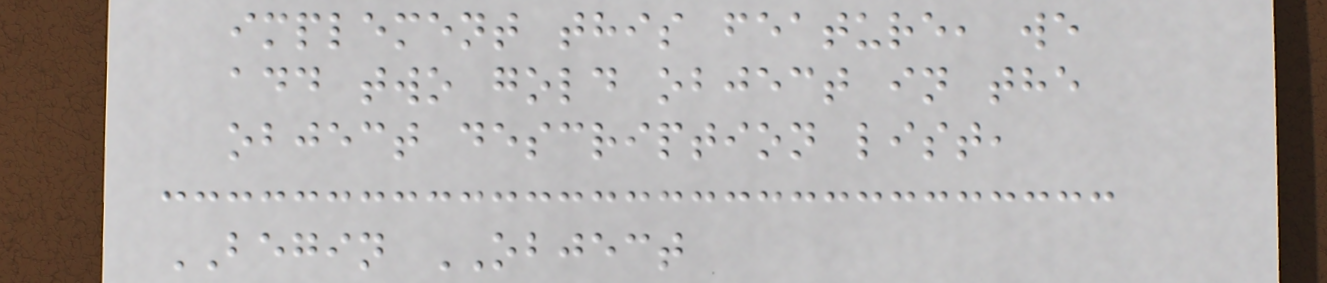implement this feature, we
add two gold object in the
object description list,
BEGIN OBJECT
